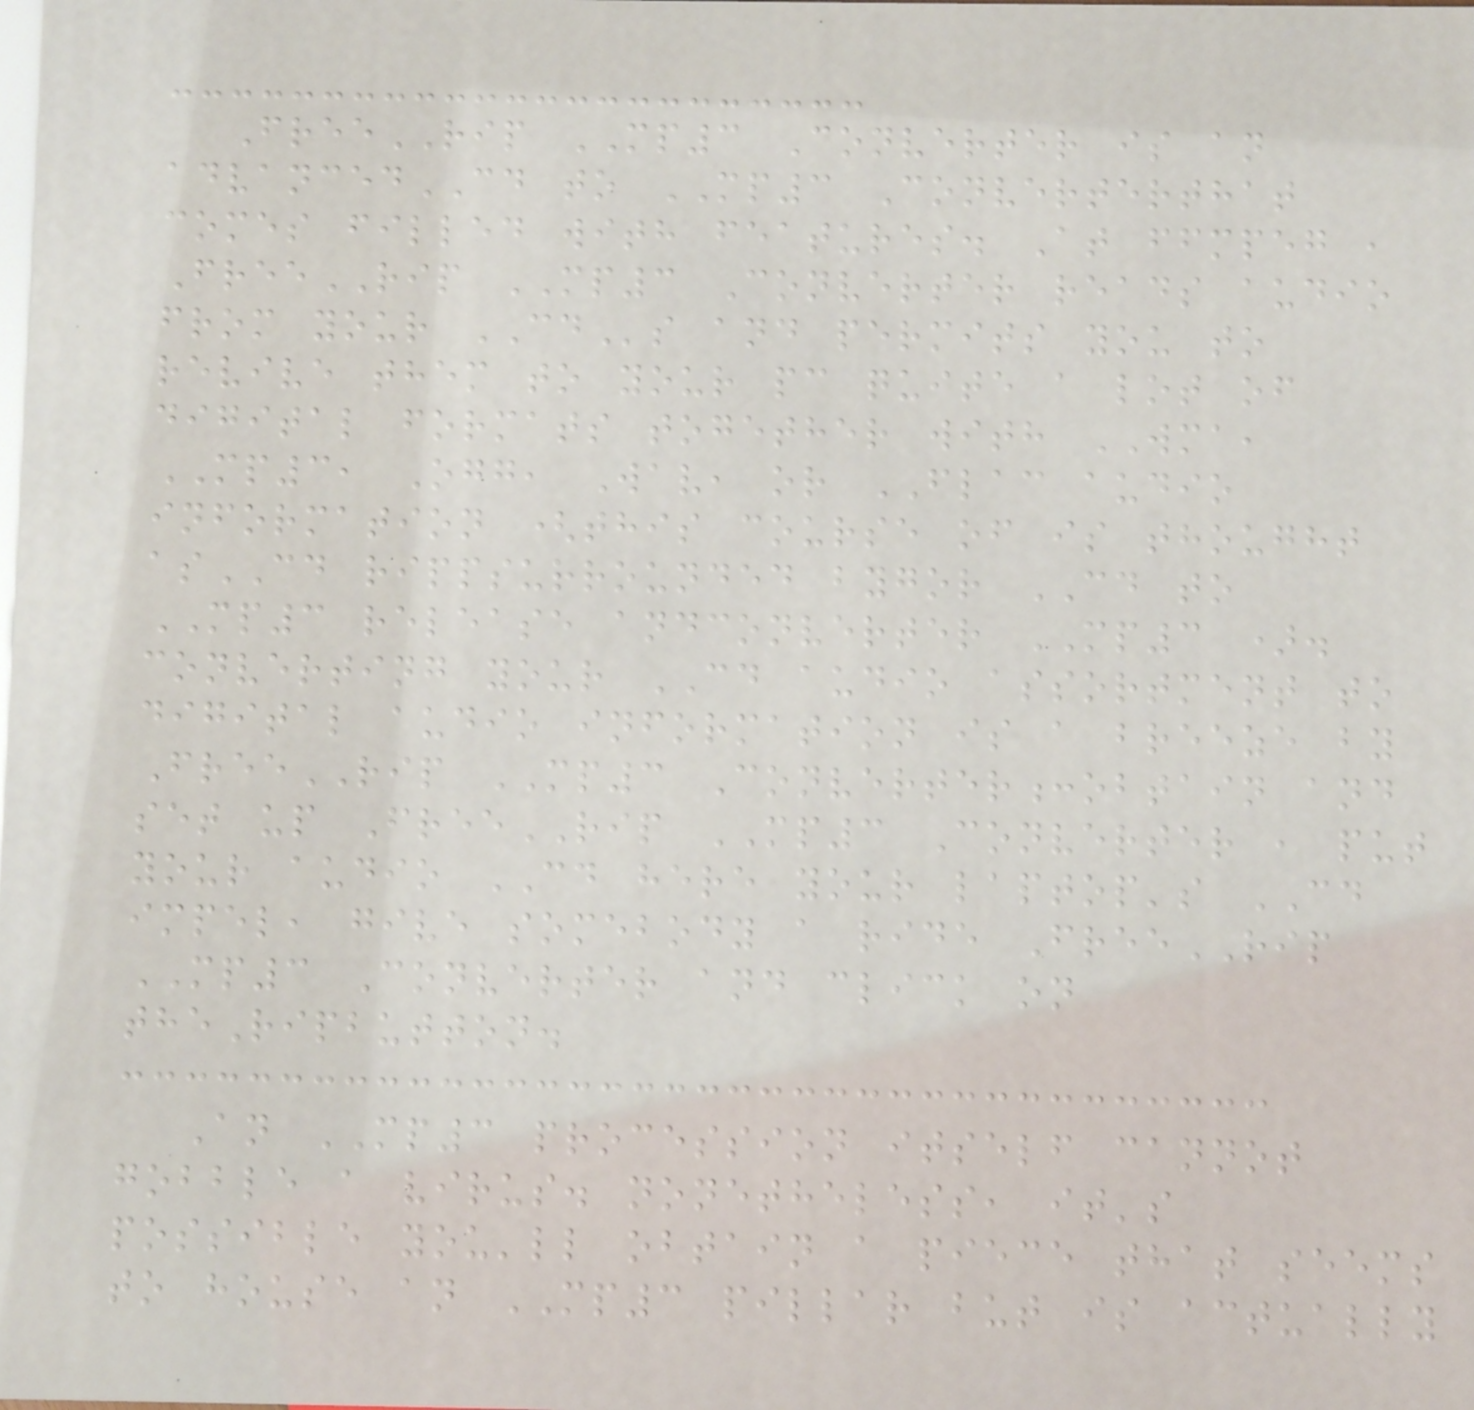FreeRIP MP3 Converter is an
advancedCD to MP3 Converterthat
comes filled with features. At ffmpeg ,
FreeRIP MP3 Converter reads audio
from your CDs and permits you to
revive them to your pc quite a lot of
digital formats together with WMA,
MP3, Ogg, Wav, or FLAC audio
information (this course of is thought
asCD rippsurrounded bygor CD to
MP3 release andconverter MP3 ).
converting your CD audio assortment to
digital audio information is a breeze by
FreeRIP MP3 Converter:obtain and
set up FreeRIP MP3 Converter , put
your audio CD here your laptop's CD
impel, give somebody a ride FreeRIP
MP3 Converter and click on
theRipbutton.
An MP3 procession itself cannot
gobble a virus. nonetheless, it's
possible you'll obtain a piece that seems
to house an MP3 pillar but is actually
